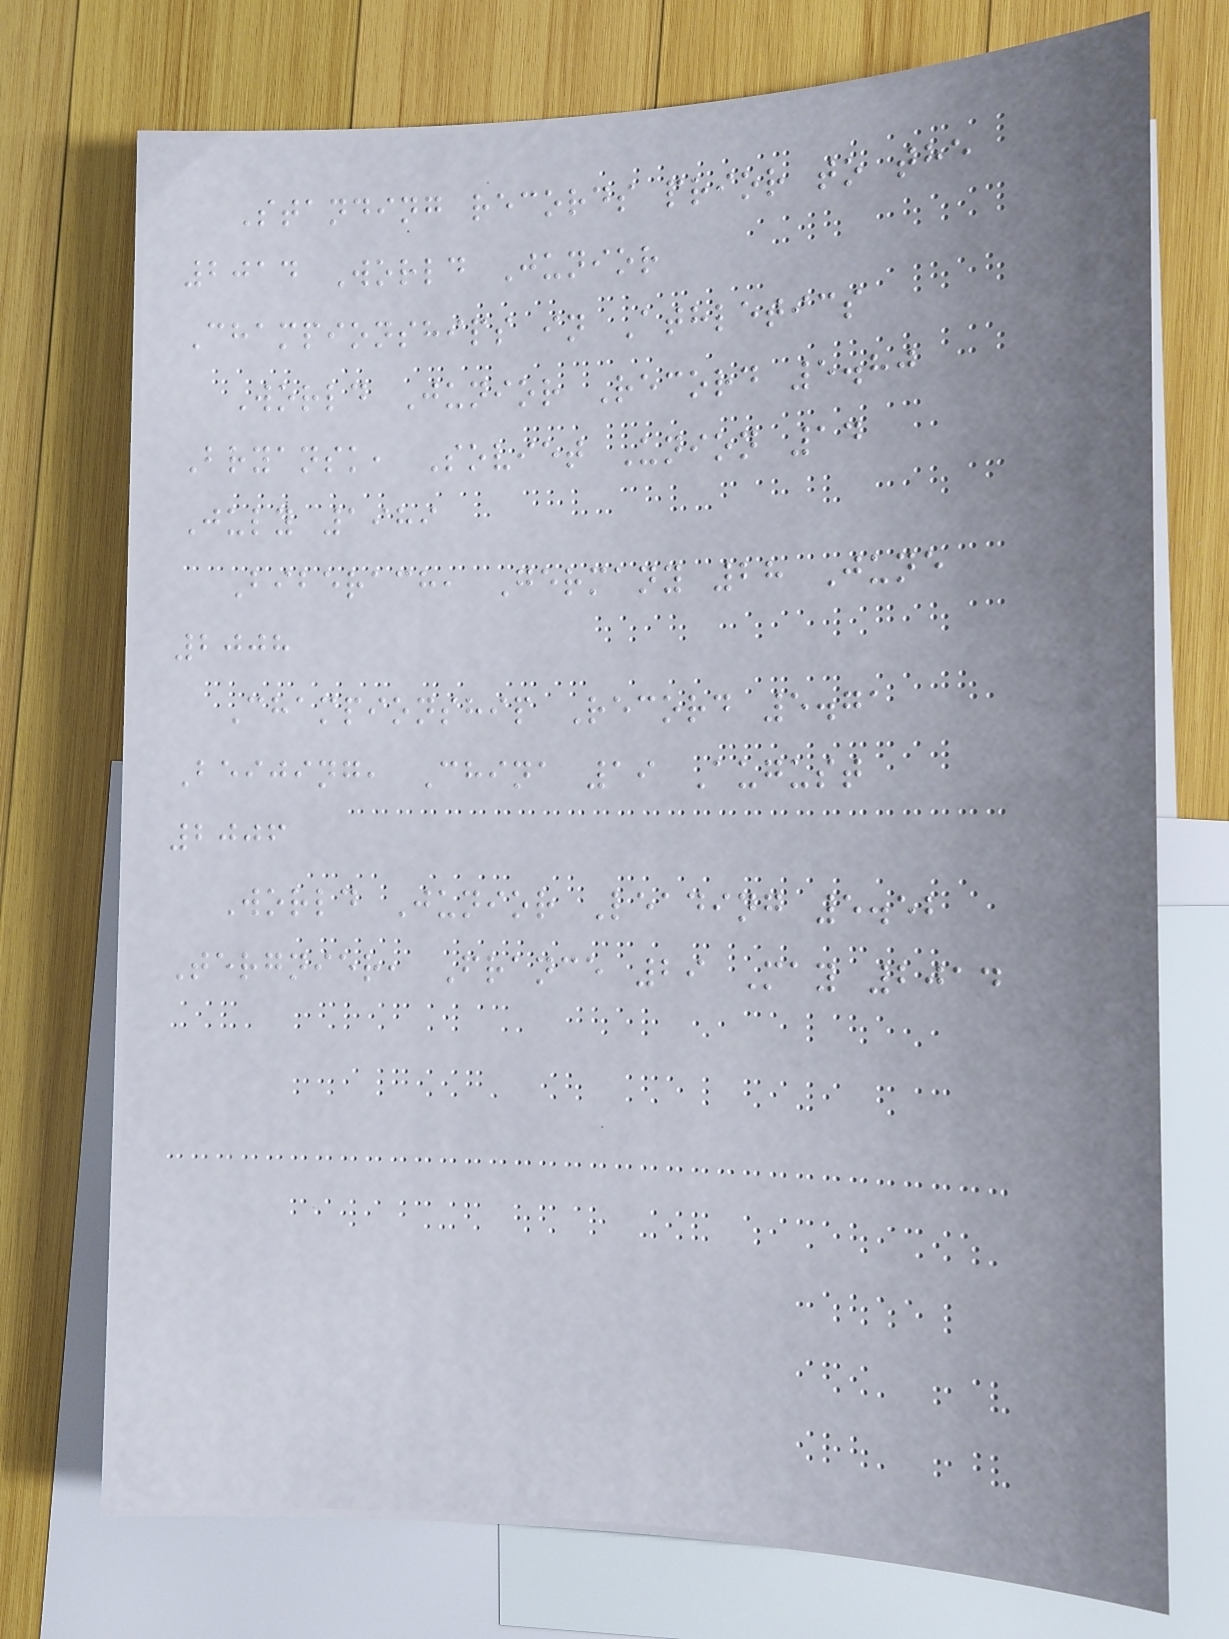Standing records prior to the
2014 World Junior
Championships in Athletics
World Junior Record 5.80
Bryansk, Soviet Union 14
July 1989
Biberach, Germany 28 June
2008
Championship Record 5.71
Beijing, China 19 August
2006
World Junior Leading 5.52
Tergnier, France 29 May 2014
